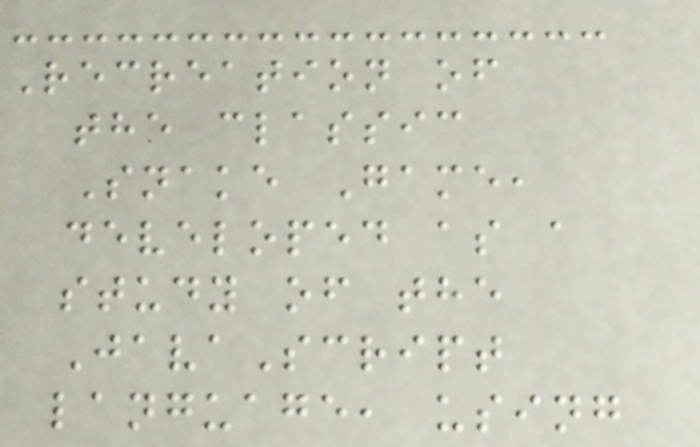Recreation of
the classic
Snake Game,
developed as a
study of the
JavaScript
language, using
